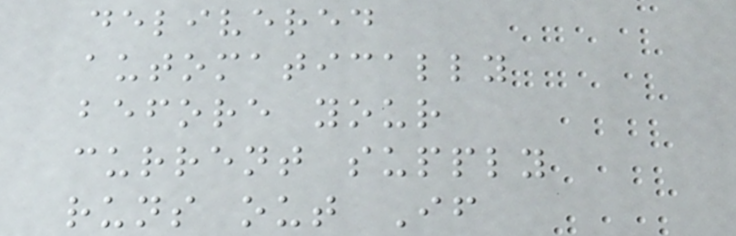delivered
automatically
before your
current supply
runs out If
